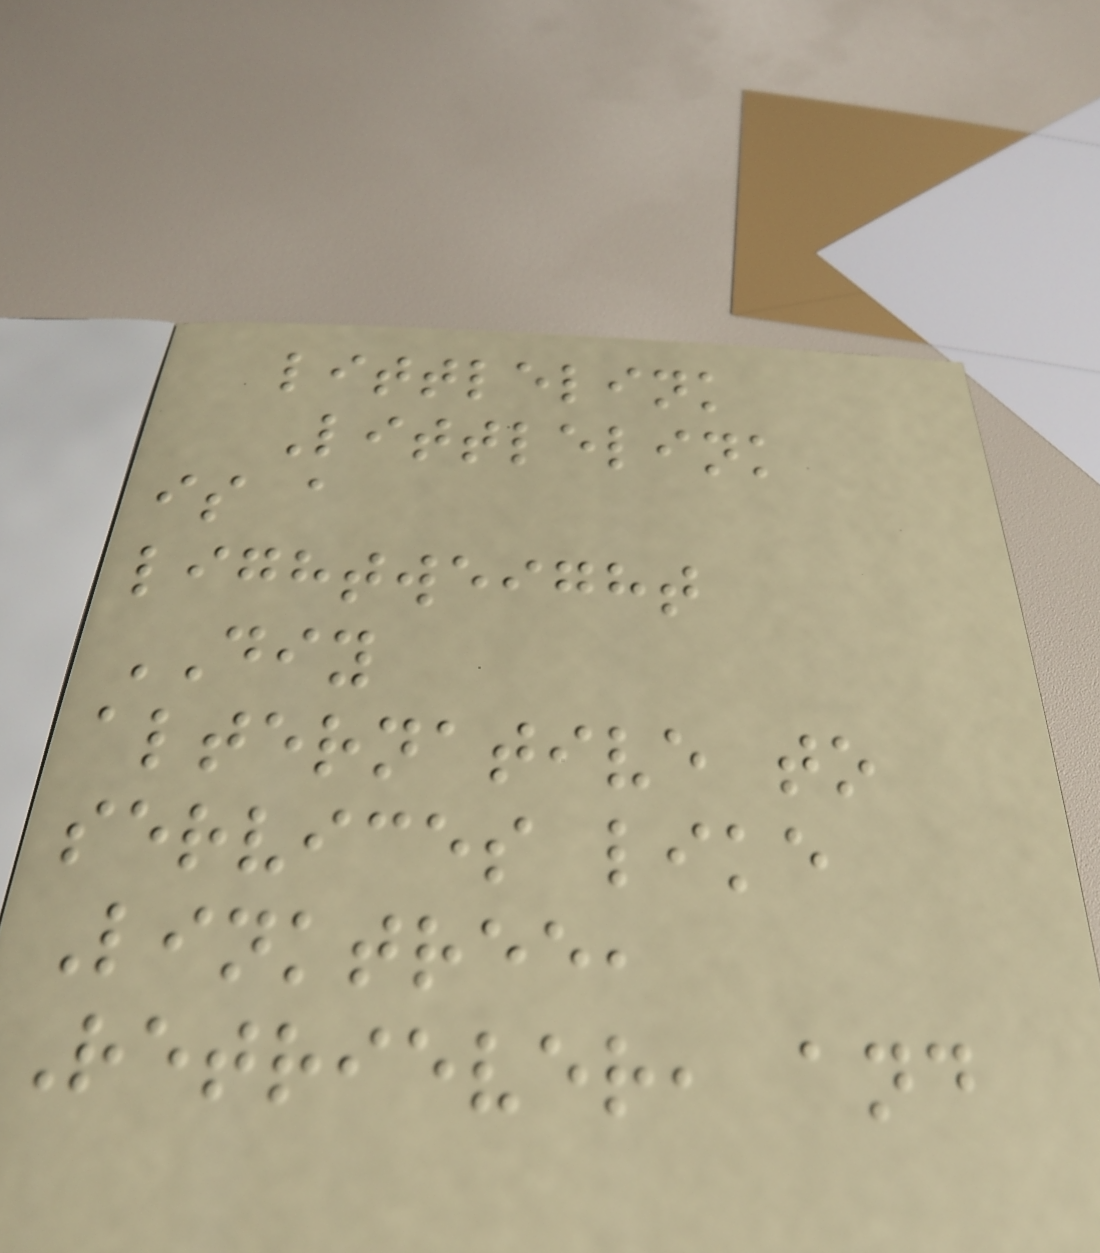littlelink
Littlelink
is a
lightweight
DIY
alternative to
services like
Linktree,
Retriever, and
